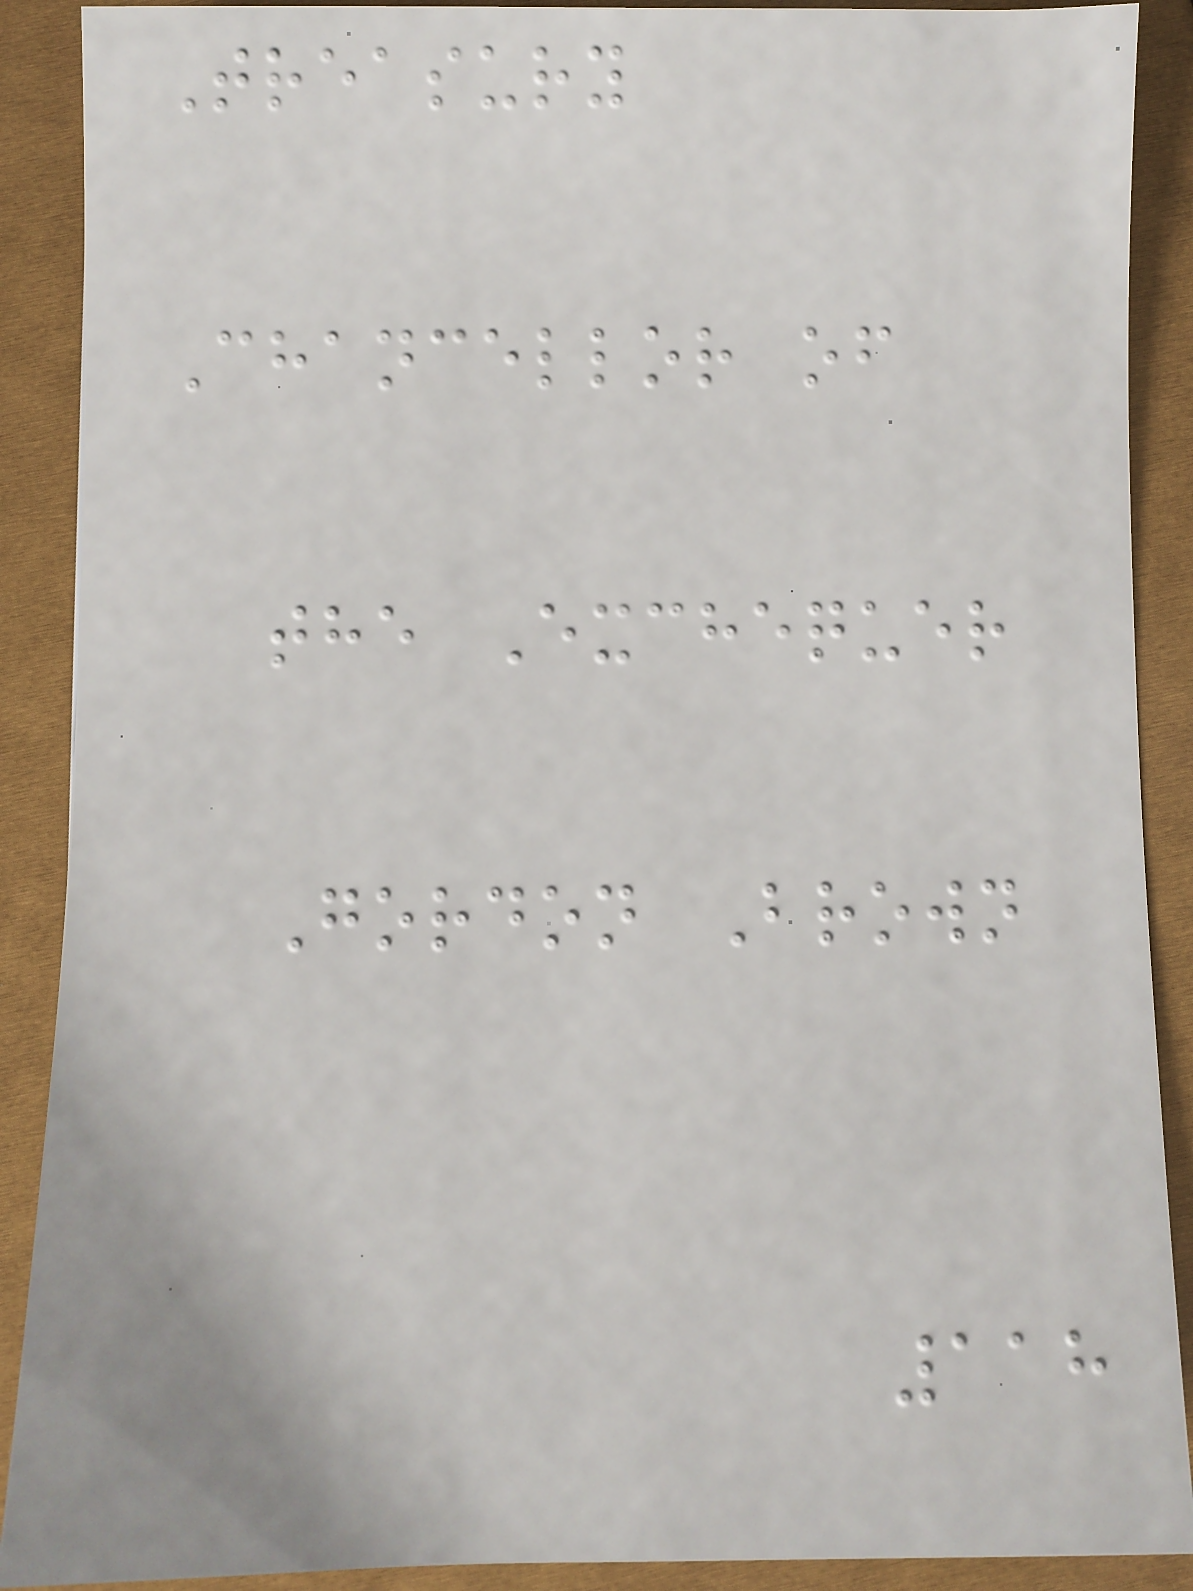Treasury
Chancellor of
the Exchequer
Gordon Brown
118
